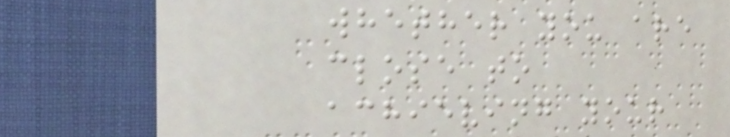whether you are
close to
achieving your
